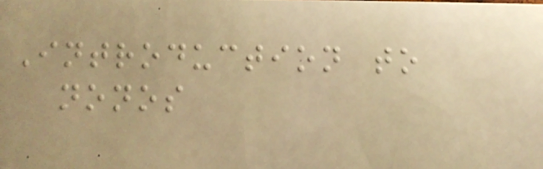Introduction to
nonos
